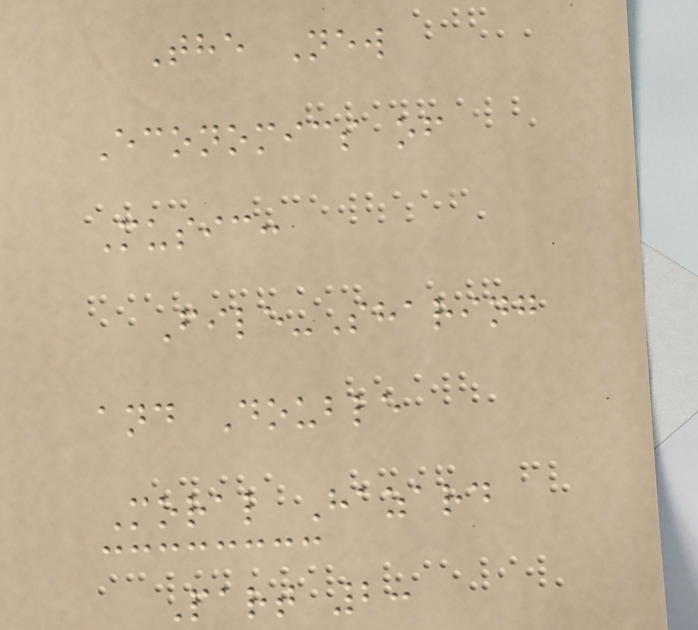The New
Economics of
Music:
File-Sharing
and Double
Moral Hazard
Part 2:
